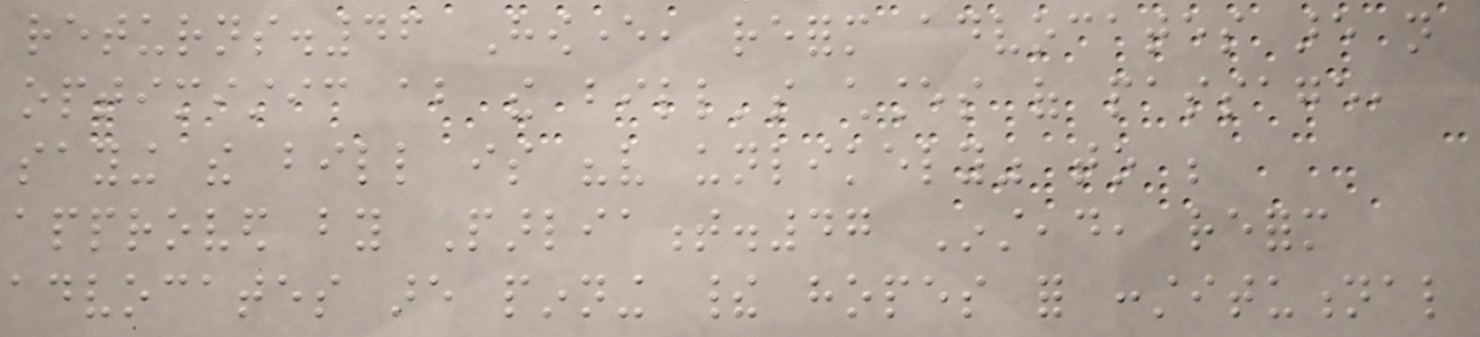returns.46 However, reform advocates are not
optimistic about the bill's chances of passage,
saying the bill is "very unlikely" to be
approved by Parliament.47 Instead, reform
advocates are pinning their hopes for constitutional
